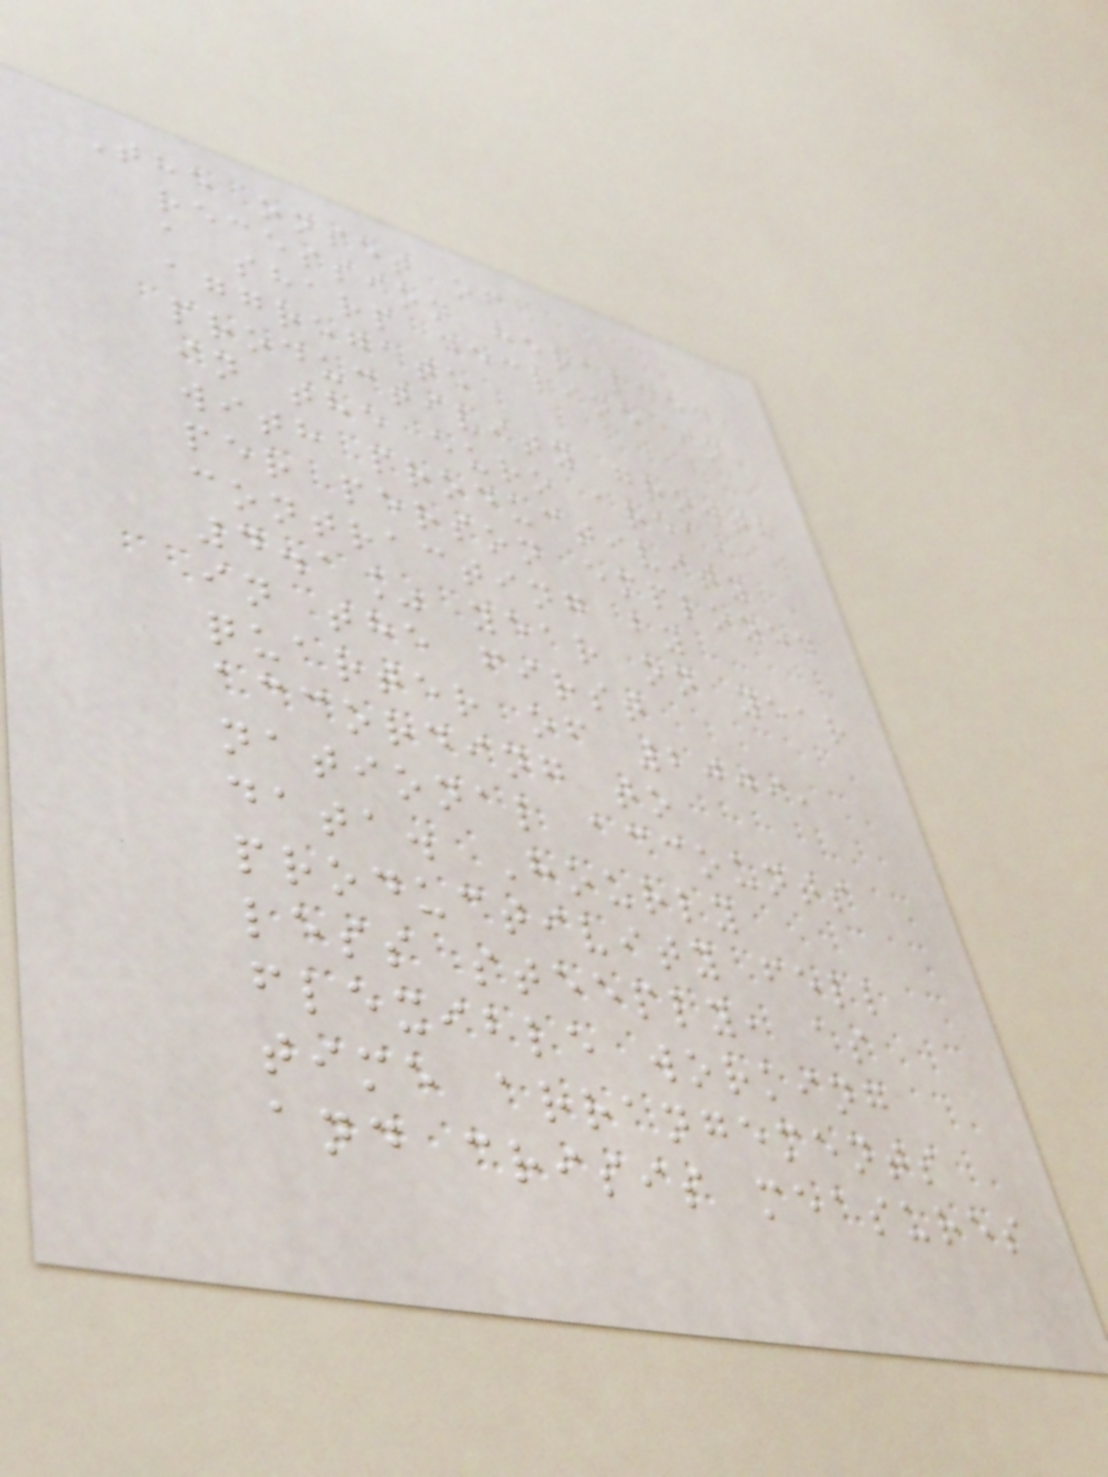The onset of
recession heralded
a sharp decline in
aggregate
productivity growth
in the euro area,
with productivity
per person employed
contracting by
4.1% year on year
in the first
quarter of 2009,
according to
national accounts
data. Hourly
productivity fell
less steeply, as
flexible working
time arrangements
and crisis measures
